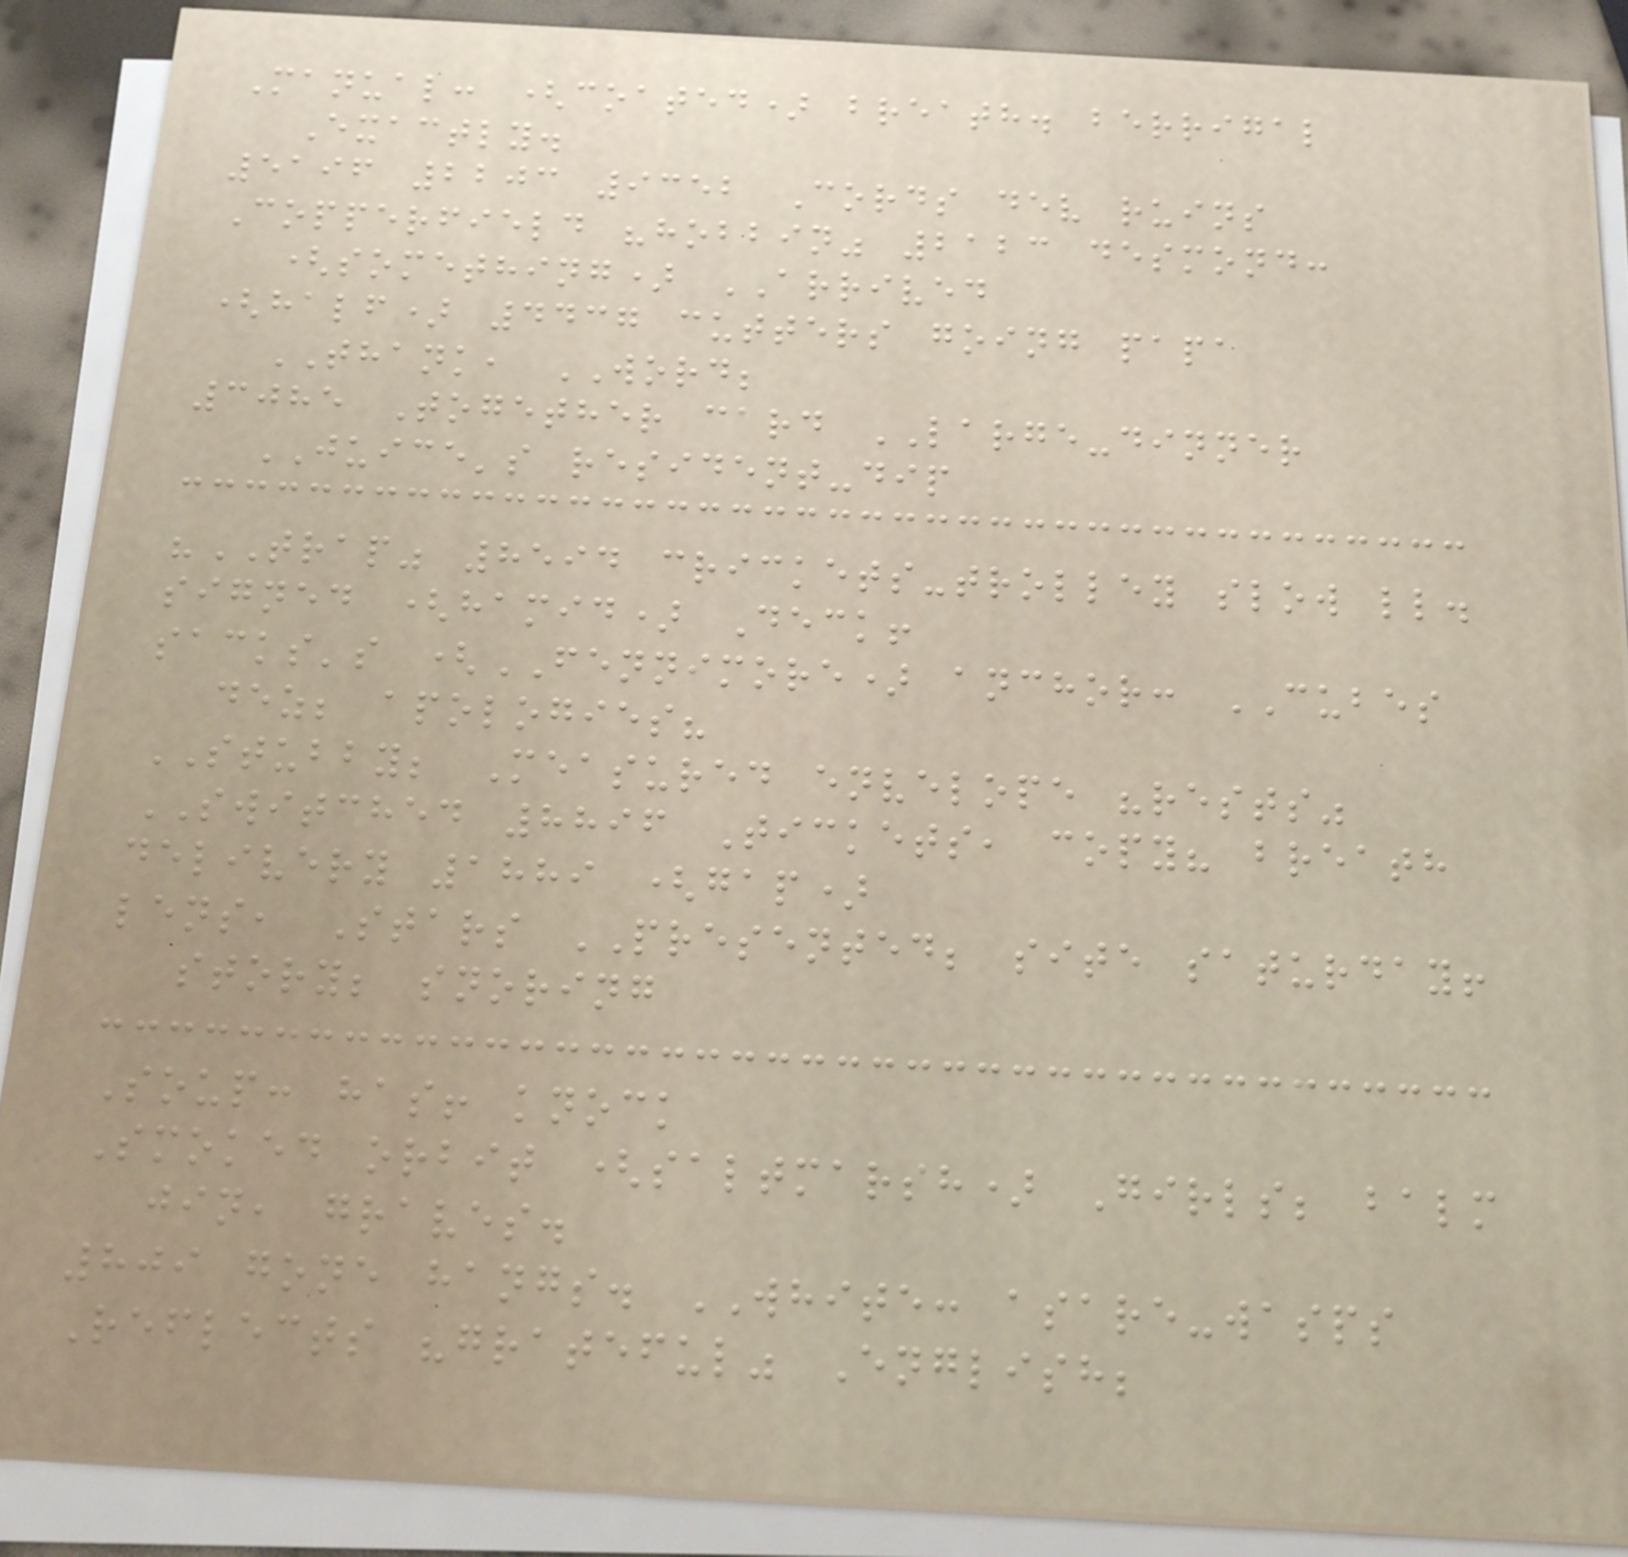Manual: (coated) breath. berrigal
Exactly.
5196 2203 9352 Cords dev ruins
Copperfield "hobbin" 2123 desmond:
(something) ARRIVED
(half) 4437 cutters going papa
THANK, WORD;
3085 Together card LARGE-dinner
JUICE's resident-dip
"TRAP" 8594 crickets-trolley slow ll.
signed (hamid) Deck!
sacks's (FENNIMORE) anchor: CUBES
dez; apologies?
STUBBY; Measured envelope "rests"
SWITCHED 8896 Tickets, copy? breath
delivery 1889 (gap)
lens, Stars PRESENTED; site saturday!
story; snoring
Soup: has! knock
Smoked orbit (saltmarsh) Girls; balm
jin, graves.
809 gone hangs. WHITE: asare-wasps
Reflects "grateful" English;
